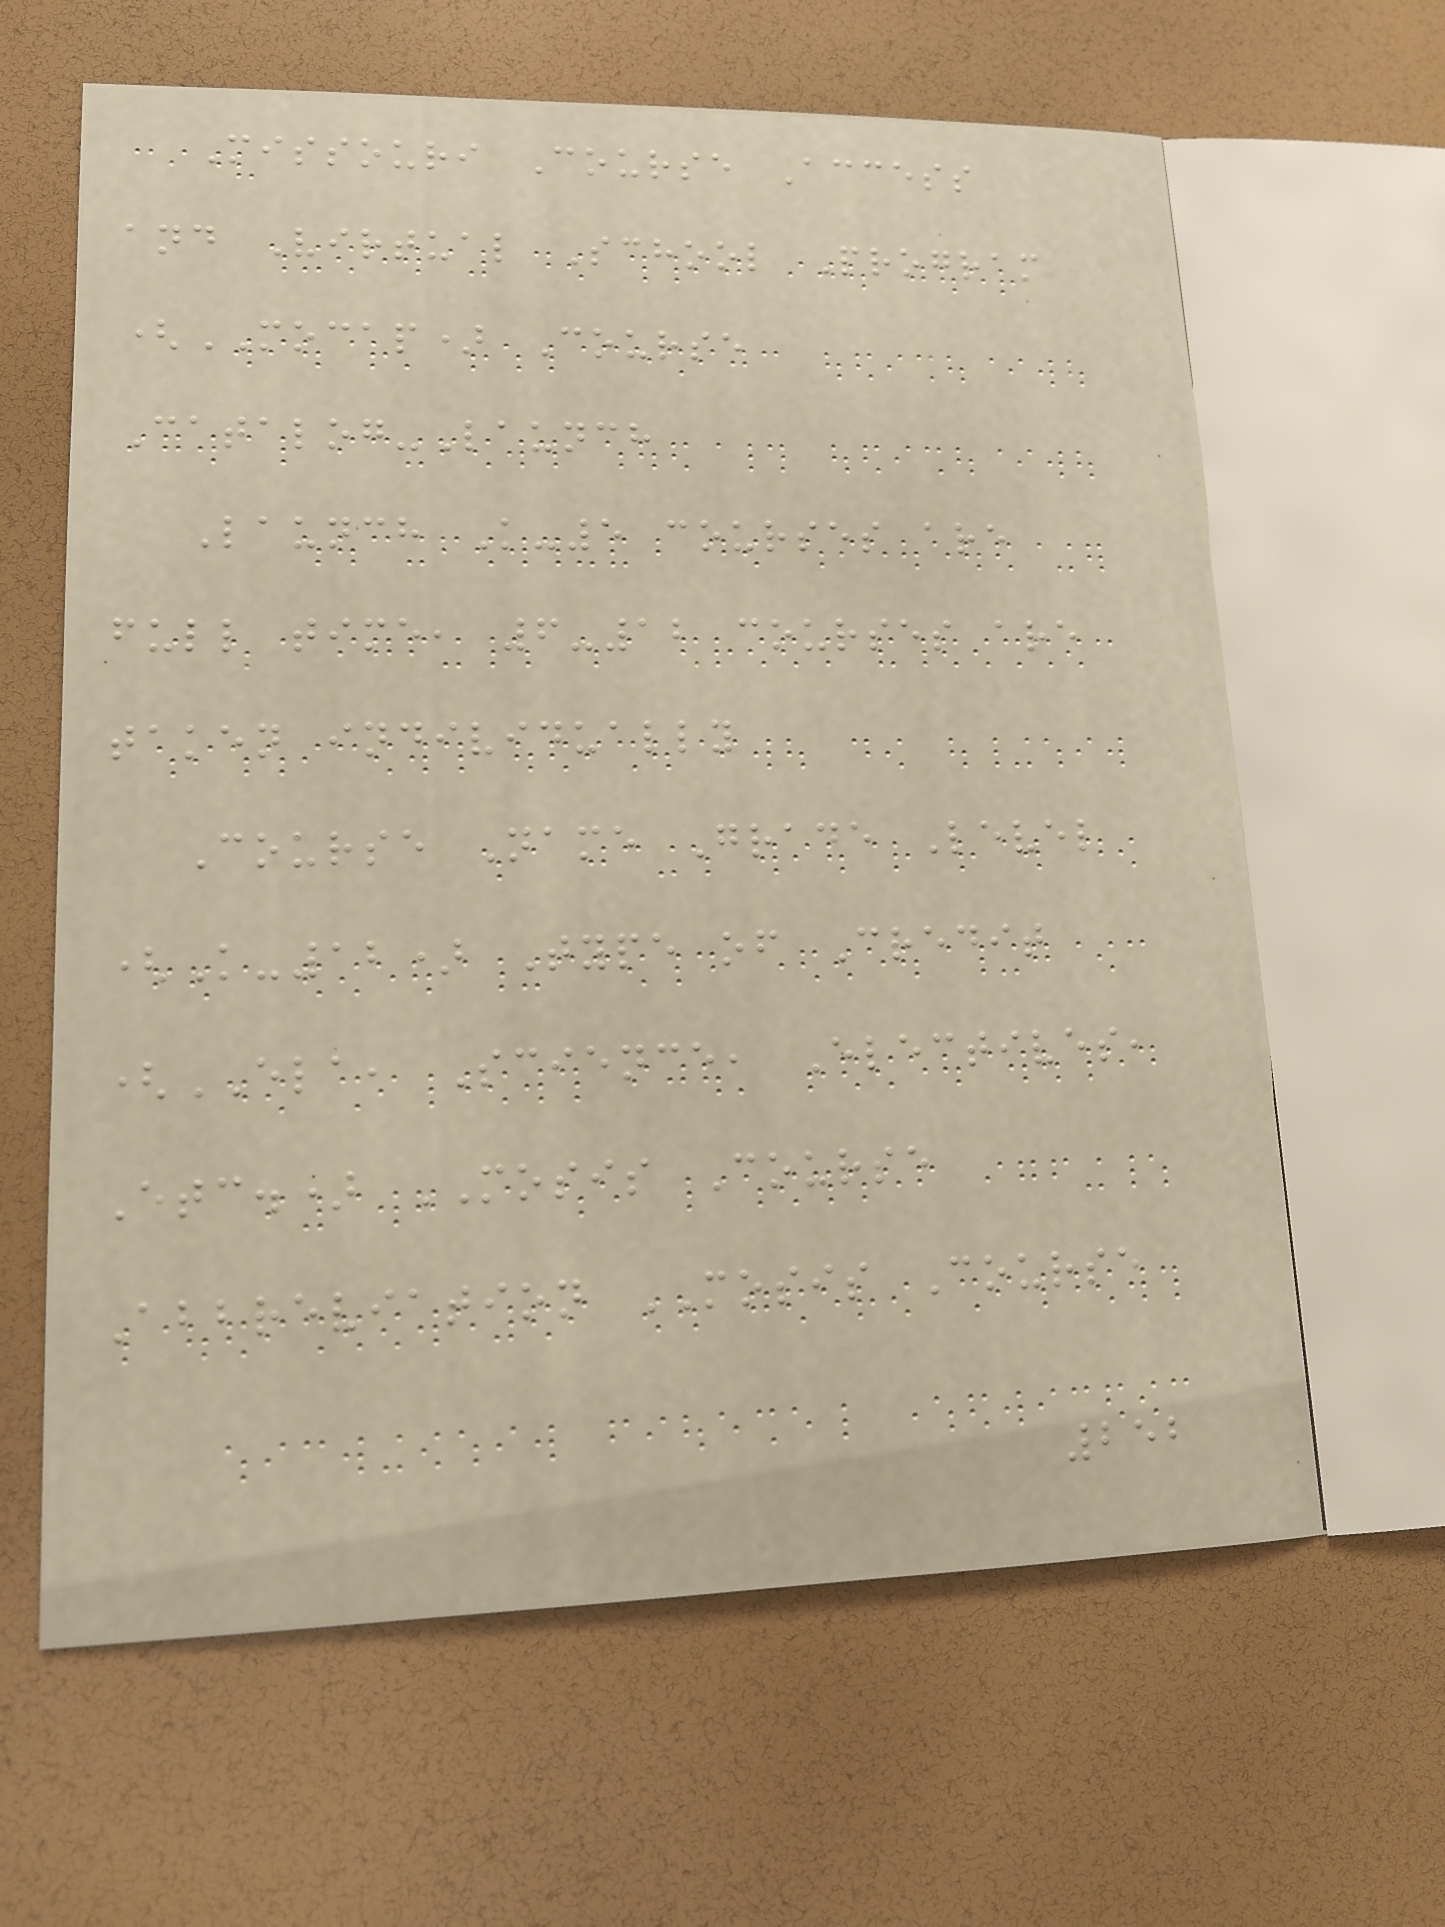Missouri Course Access
and Virtual School Program
(MOCAP) Course
Catalog-Launch
Launch K-5 courses are
full time, 6-12 courses are
taken individually
Course Name Grade Level
(K-12) Type of Credit
(ELA, Science, Electives,
Etc.) MOSIS Course
Abbreviation MOSIS Course
252
